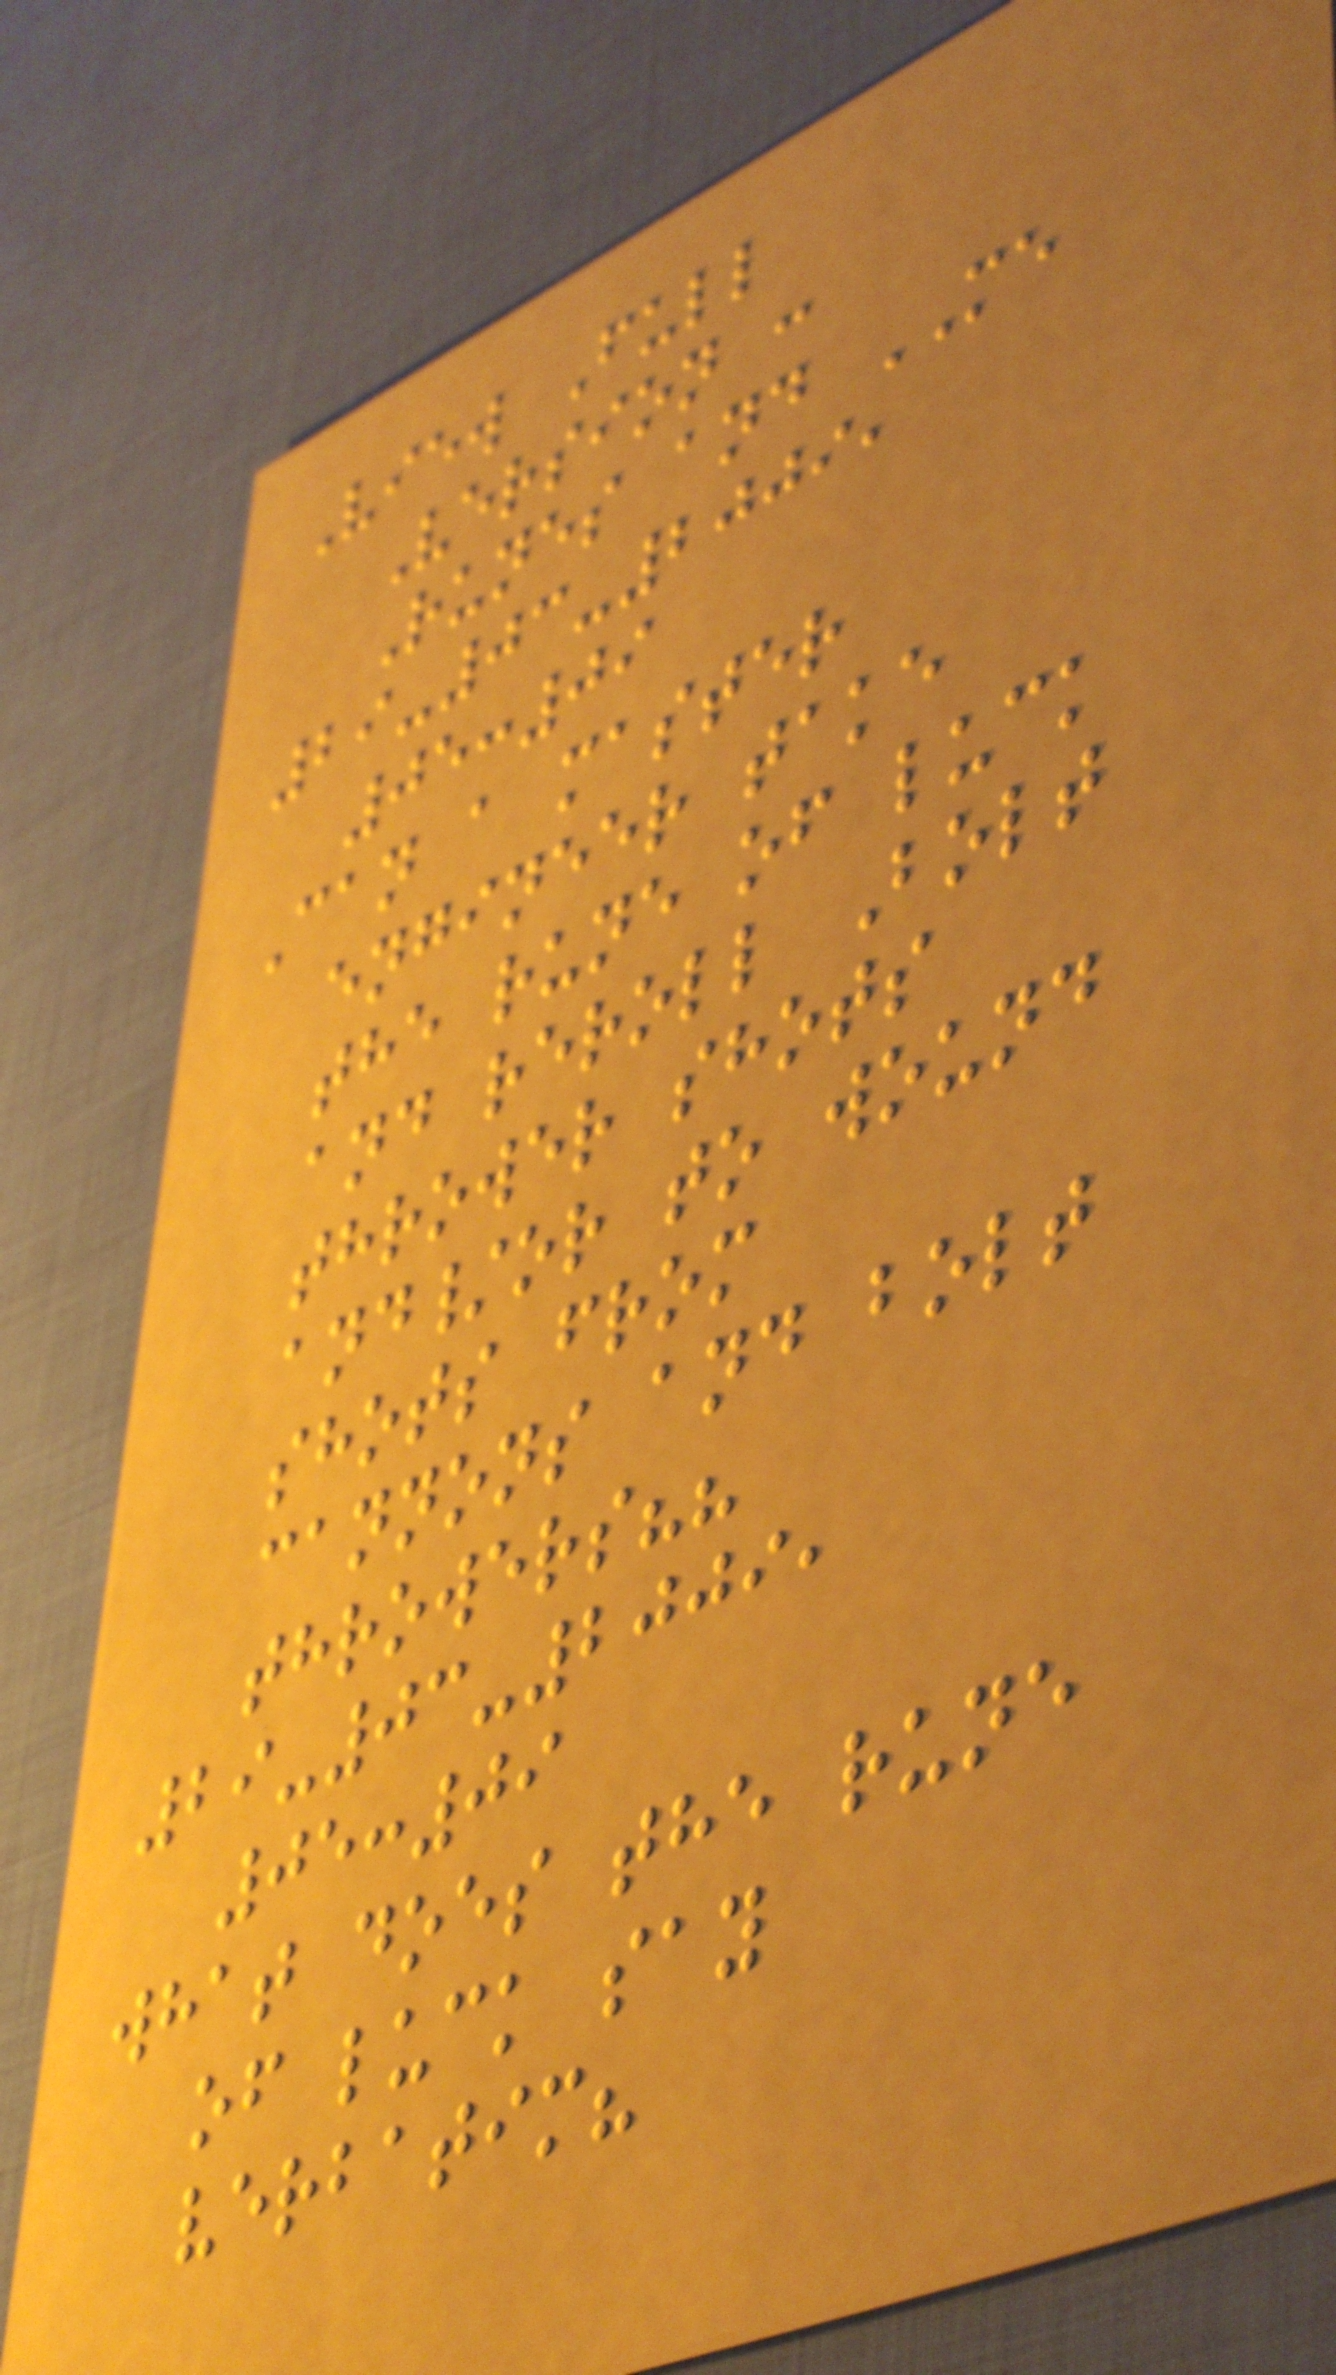View Full
Version :
Runes and ME
29-03-2009,
05:09
Can a master
engineer take
the rune of luck
and reroll Bolt
thrower shots
and/or to wound
shots from
cannons and bolt
throwers??
29-03-2009,
05:09
what does the rune
of luck say
verbatim?
